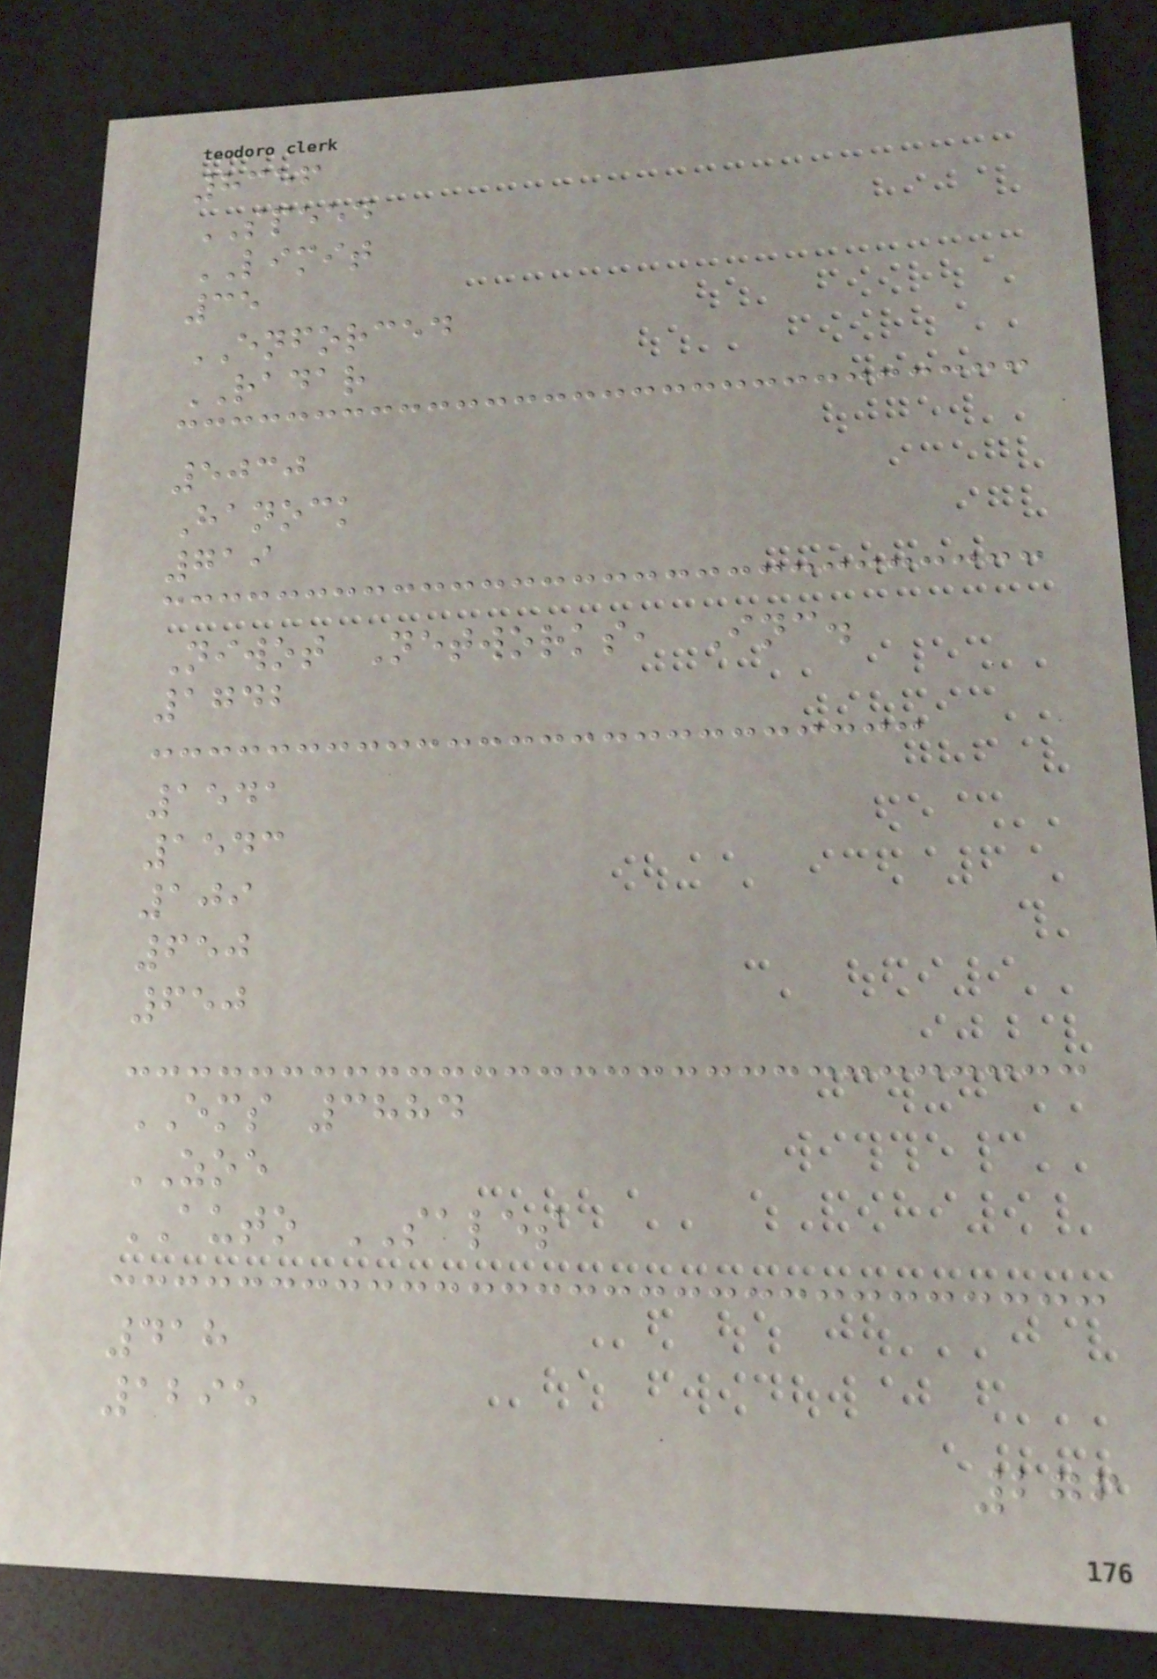8356
SPEED
LIMIT
35
ENFORCED
RADAR
5030
Hanock
719
Niwot Networks, Inc.
1742
1541
1543
109
650
650
EMS 3884
ZOE
AUTO SALES
418
1295
276
